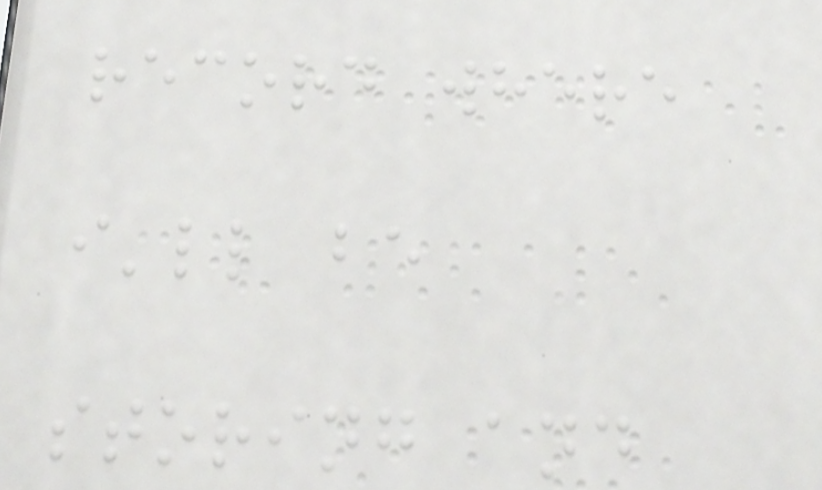record where
i'll be
storing and
